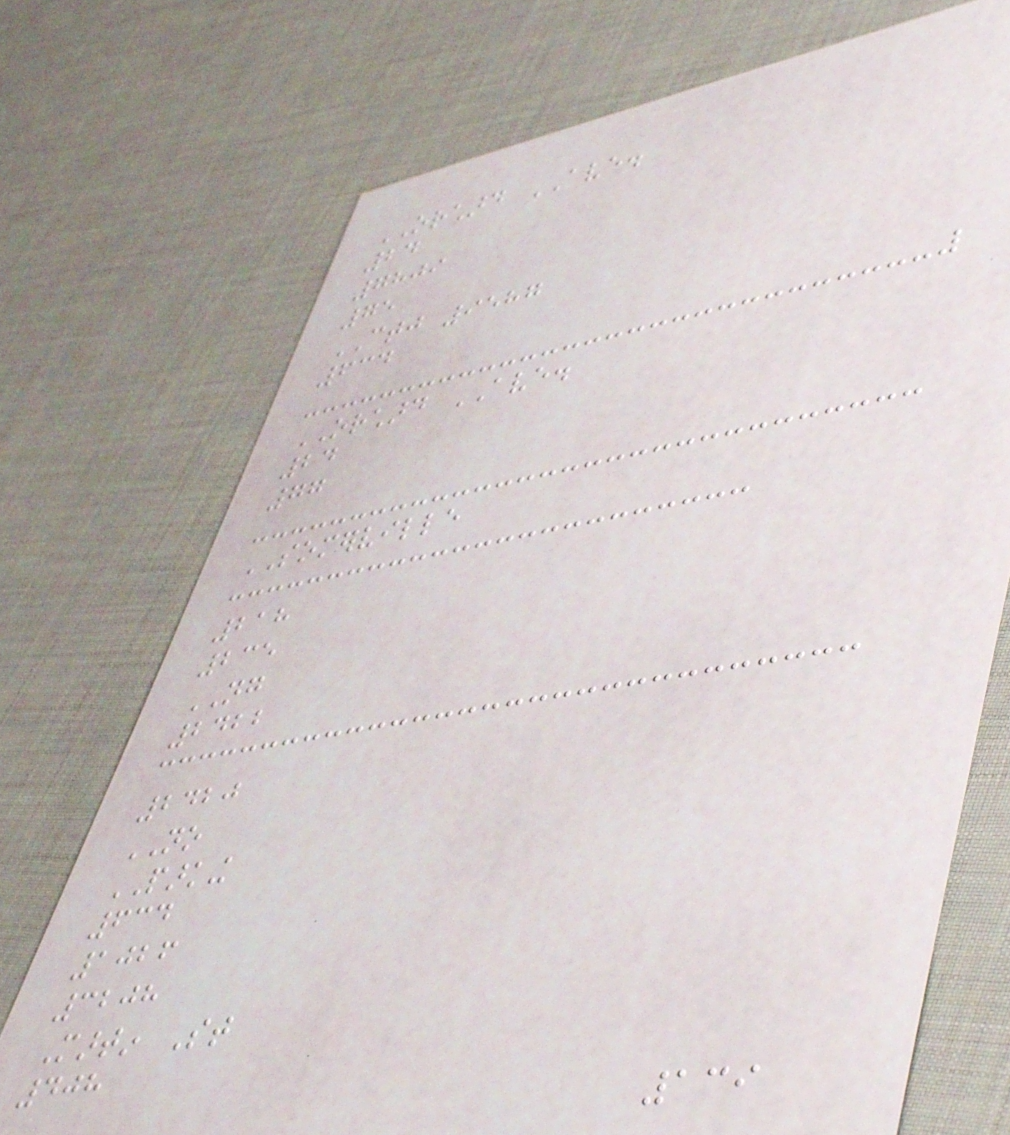ORCHARD AVE.
24
7809
75
CTJ 9587
634
ORCHARD AVE.
24
77
SOMERVILLE
218
235
NG
2422
2420
NO
PARKING
634
1026
3208
Martin St
408
139
